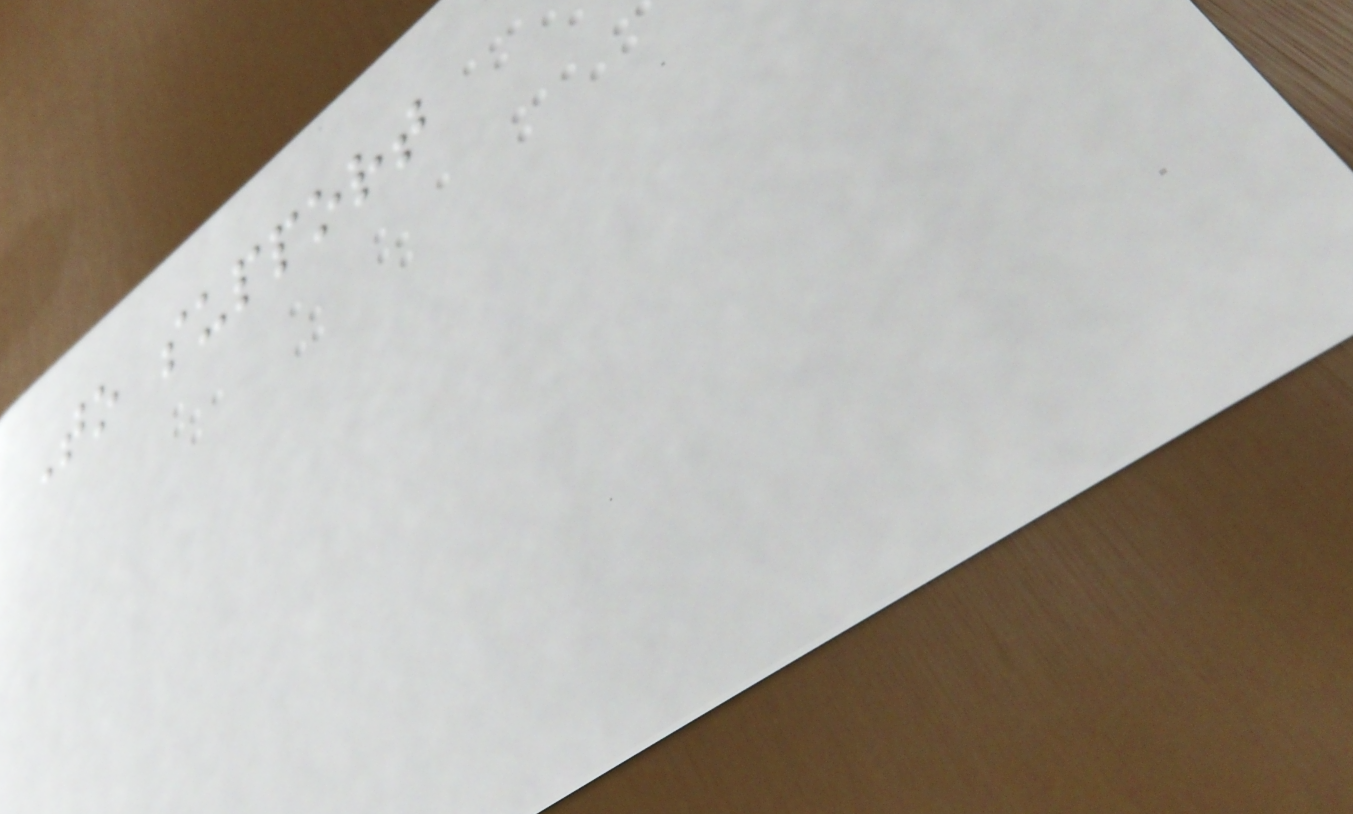To support
